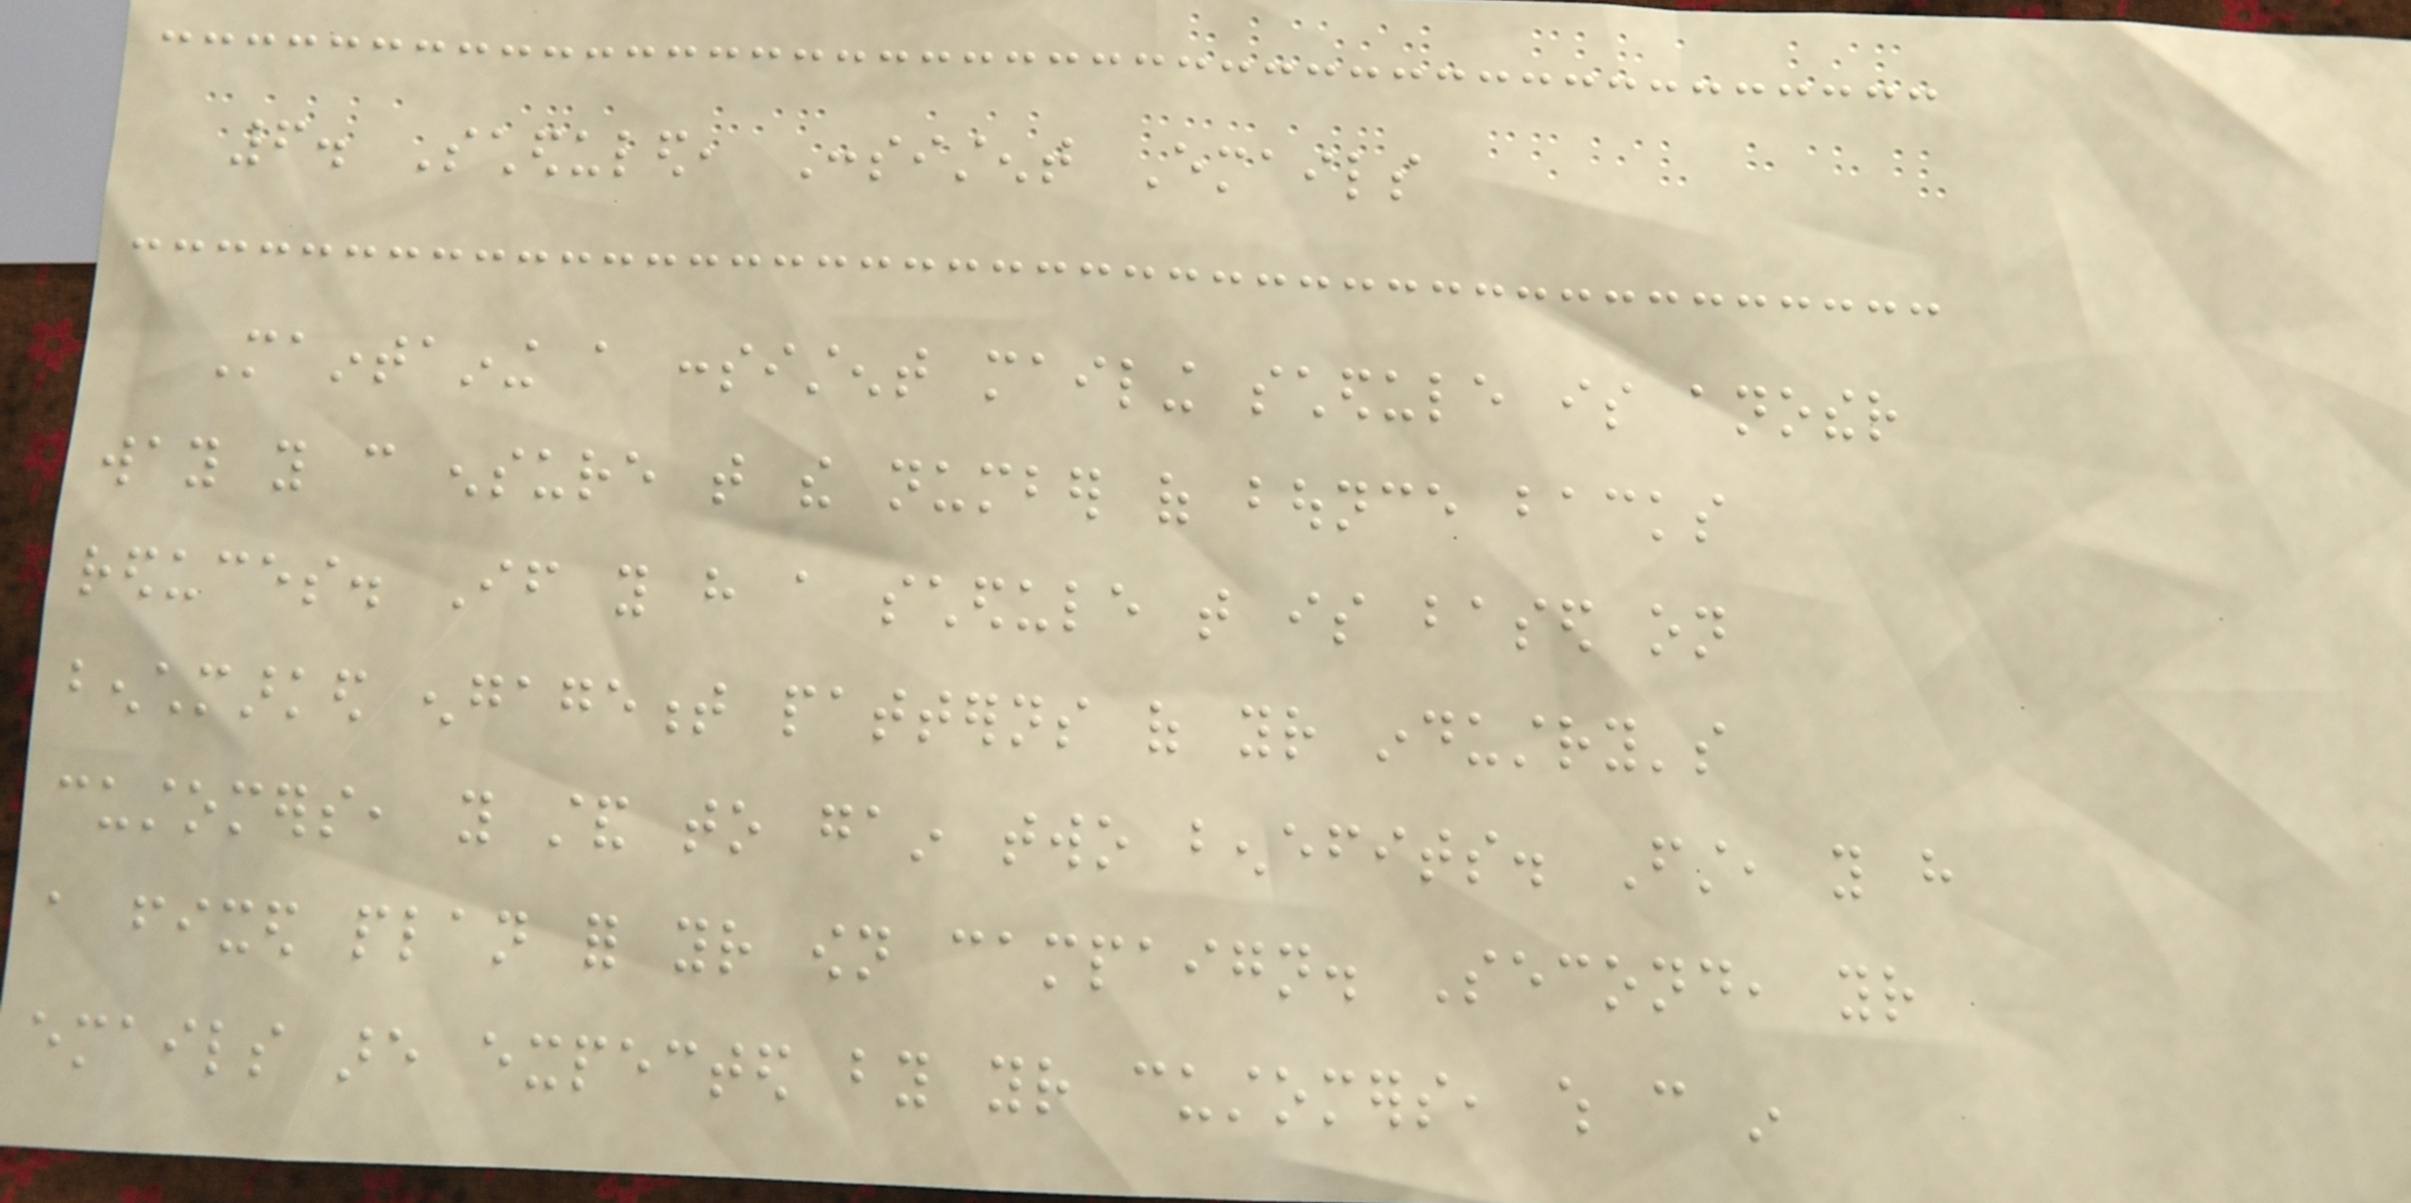6. Scheduled, Consistent Emails
Maintaining a consistent mailing schedule is another
way you can ensure that the number of bounce backs
reduces. If you have a schedule that is based on
benchmarked engagement patterns of your industry's
customers, you stand to gain two benefits. First, you have
a fixed plan for your own campaign. Second, your
emails are expected by your customers, which can in
